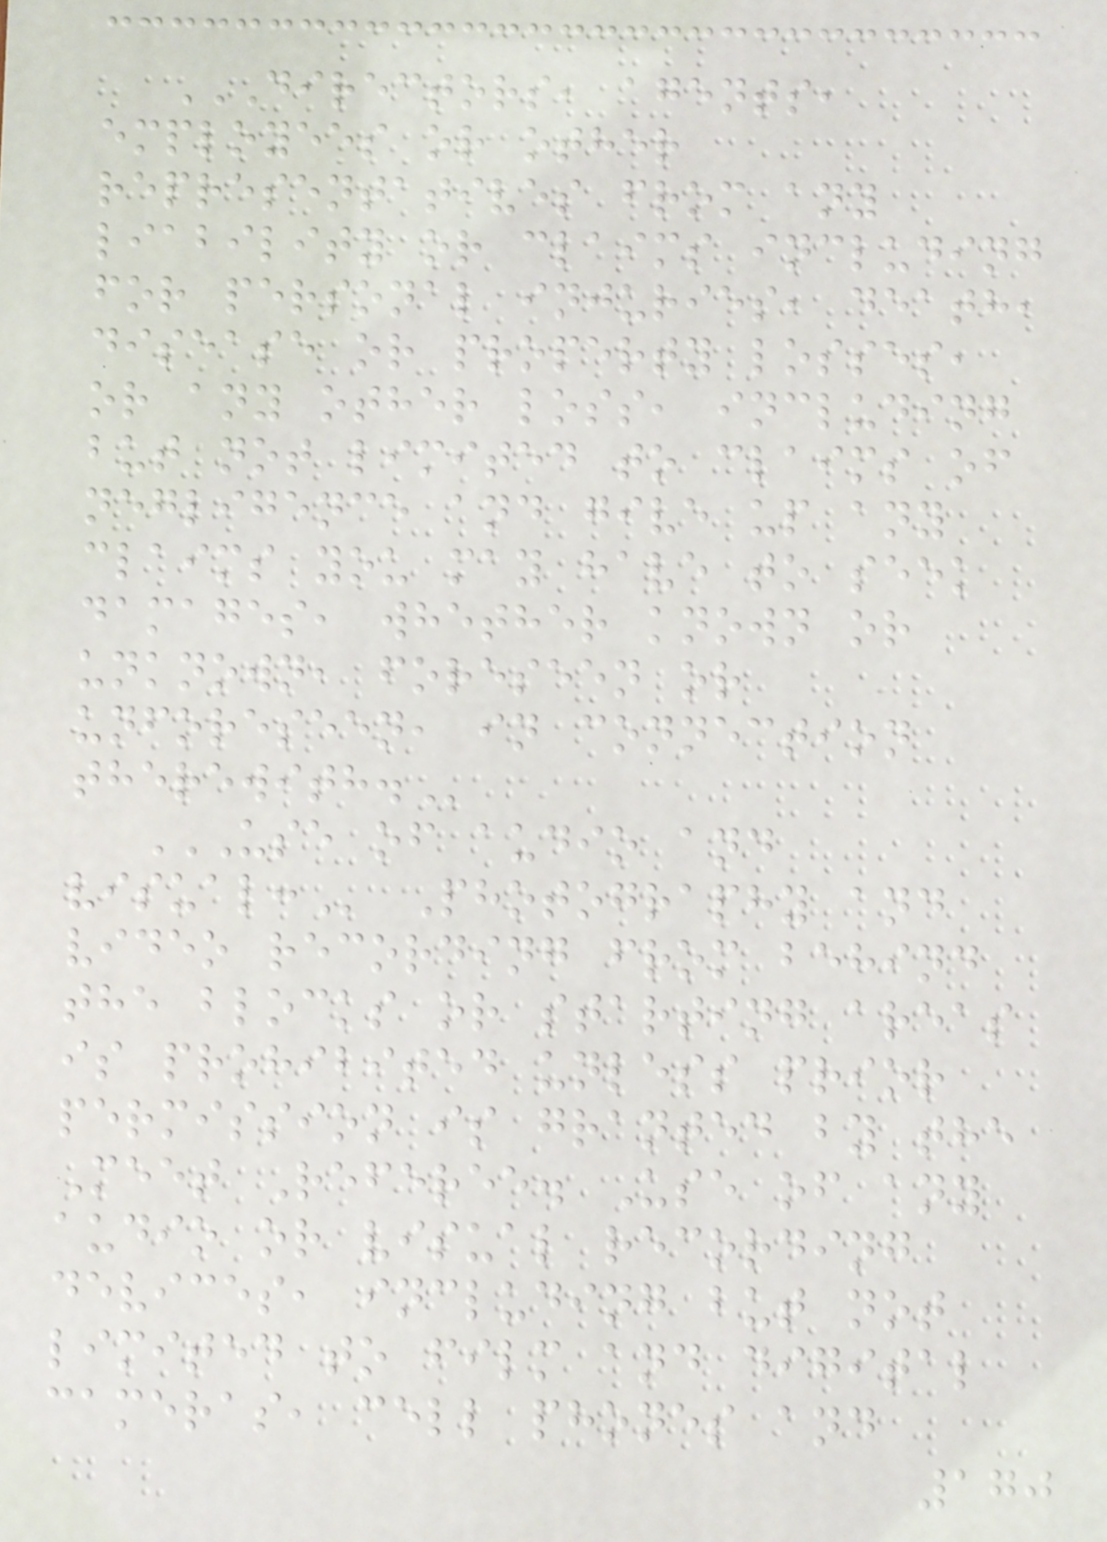DIRECTORS, AGENTS,
EMPLOYEES OR OTHER
REPRESENTATIVES FROM ANY
LIABILITY OR CLAIMS INCLUDING
FOR PERSONAL INJURIES, DEATH,
DISEASE OR PROPERTY LOSSES,
OR ANY OTHER LOSS, INCLUDING
BUT NOT LIMITED TO CLAIMS OF
NEGLIGENCE AND GIVE UP ANY
CLAIMS YOU MAY HAVE TO SEEK
DAMAGES, WHETHER KNOWN OR
UNKNOWN, FORESEEN OR
UNFORESEEN, IN CONNECTION
THEREWITH.
USE OF AUDIO AND
VISUAL: Photography and
video recording from behind
the blocks or starting areas
is prohibited unless prior
permission is granted by the
Meet Referee. Use of any
audio or visual recording
devices, including but not
limited to film and digital
cameras, cell phones and
170
